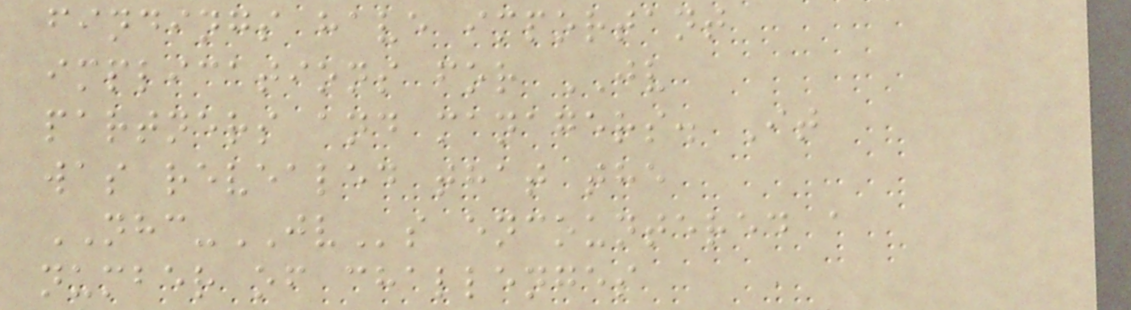findings have important
implications for JV
partners and managers. It
was revealed that the
NHC-JVs encountered a
number of challenges
